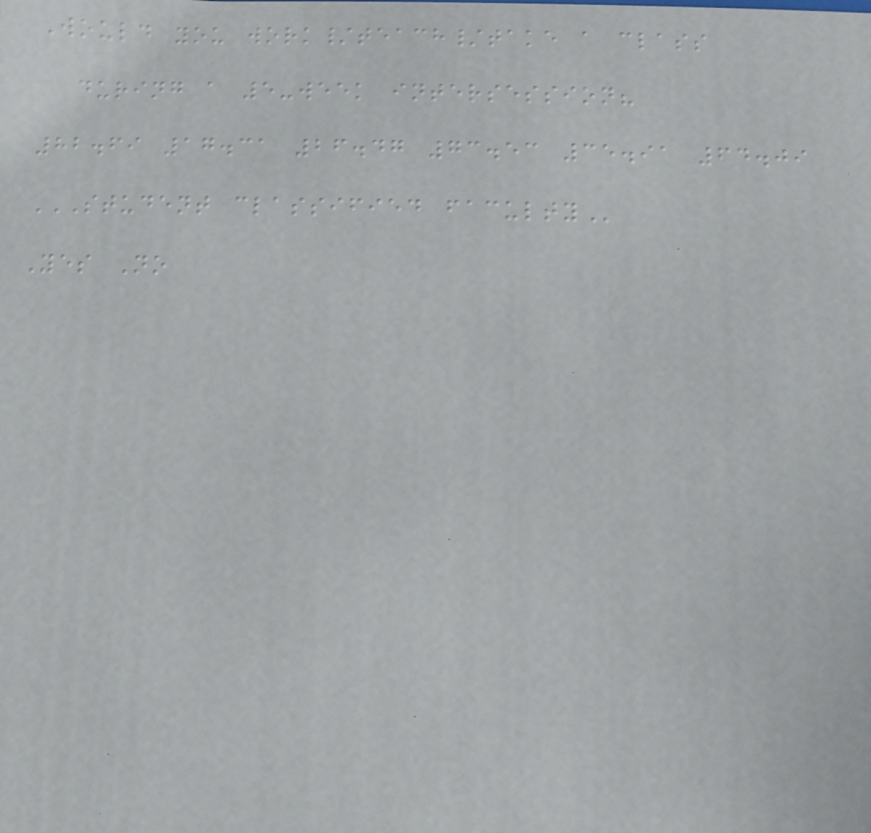Would you work/teach/take a class
during a 5-week intersession?
82.69 17.31 26.47 73.53 35.91 64.09
STUDENT CLASSIFIED FACULTY
Yes No
